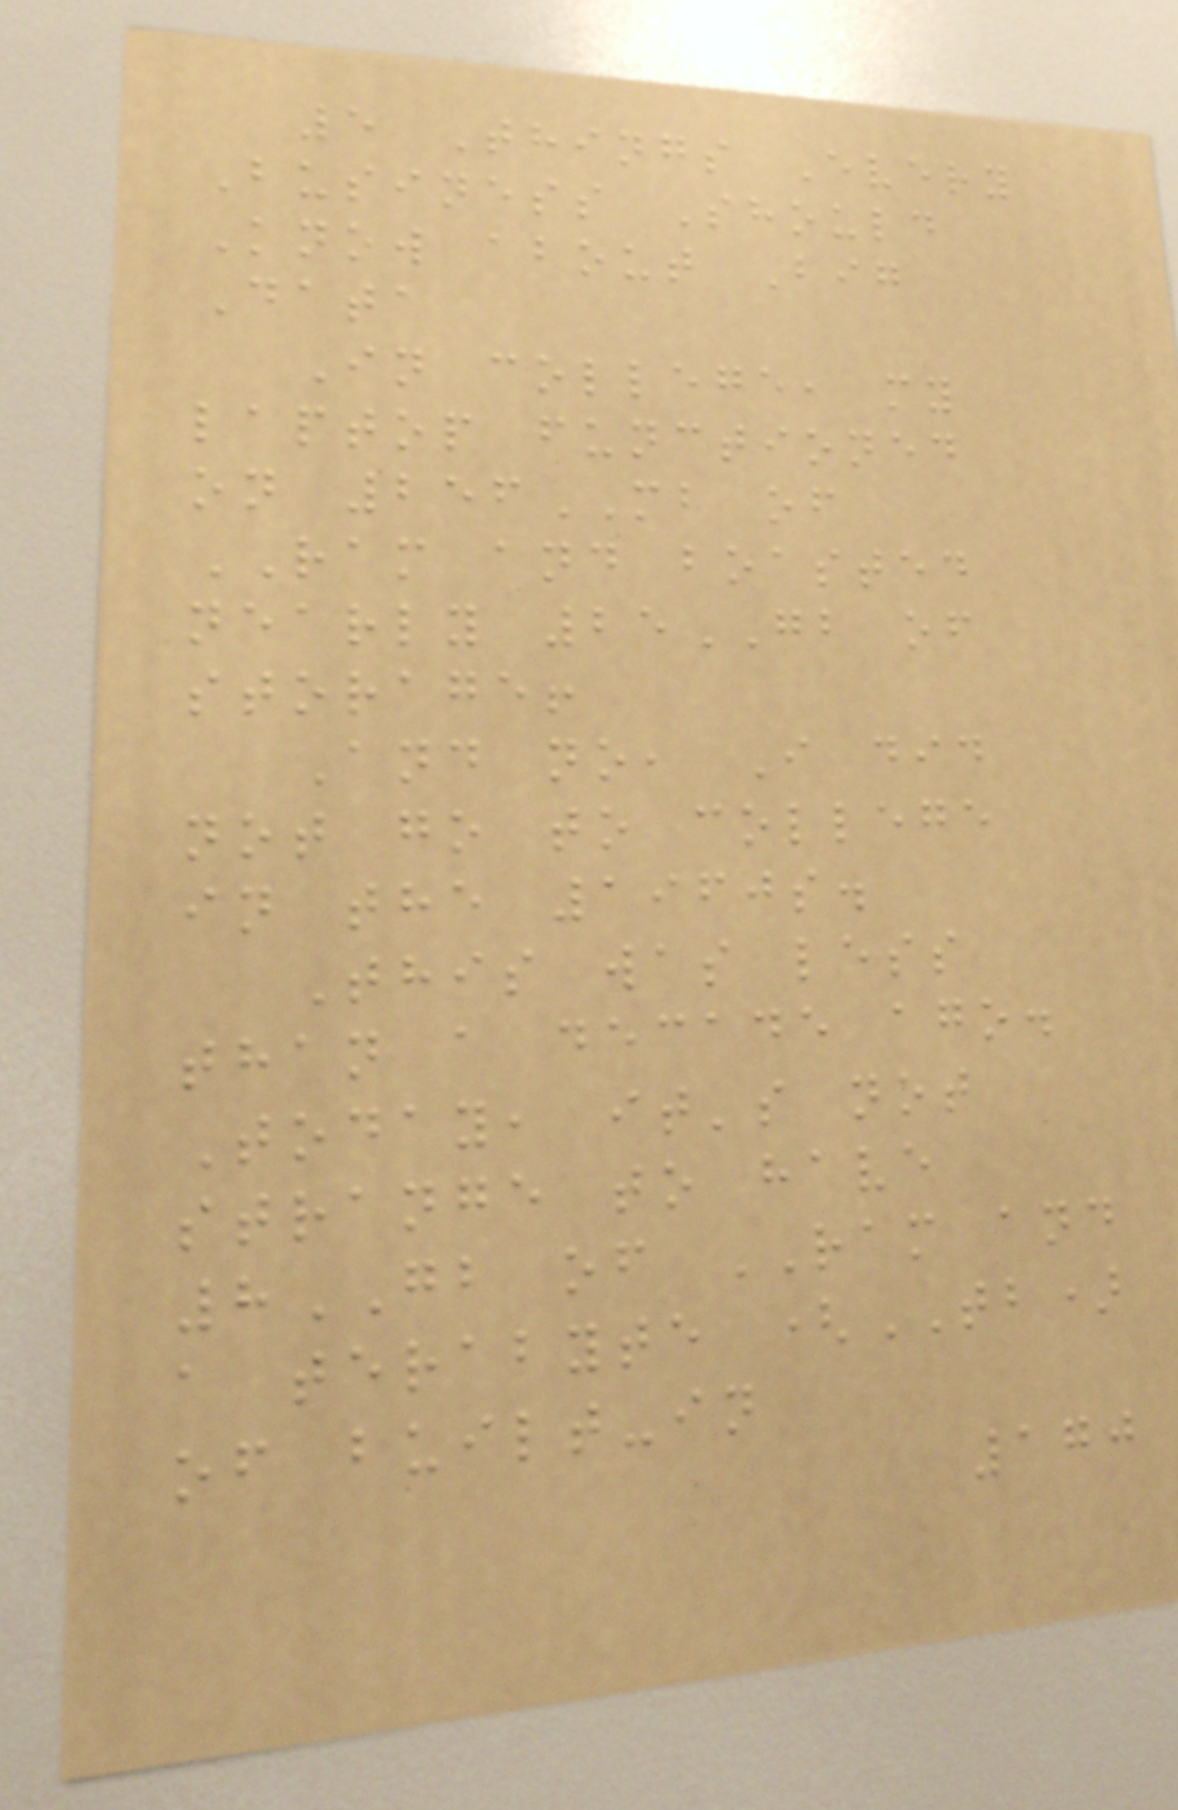5 Things Every
Business Should
Know about Big
Data
In college, my
laptop functioned
on 256MB of
RAM and boasted
nearly 25GB of
storage!
And no, I did
not go to college
in the 1960s.
This was less
than a decade ago.
Today, it's not
strange to have
8GB of RAM and
a terabyte (TB)
of built-in
170
